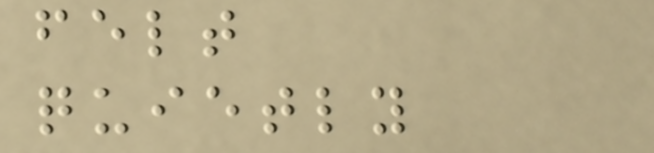felt
quietly
